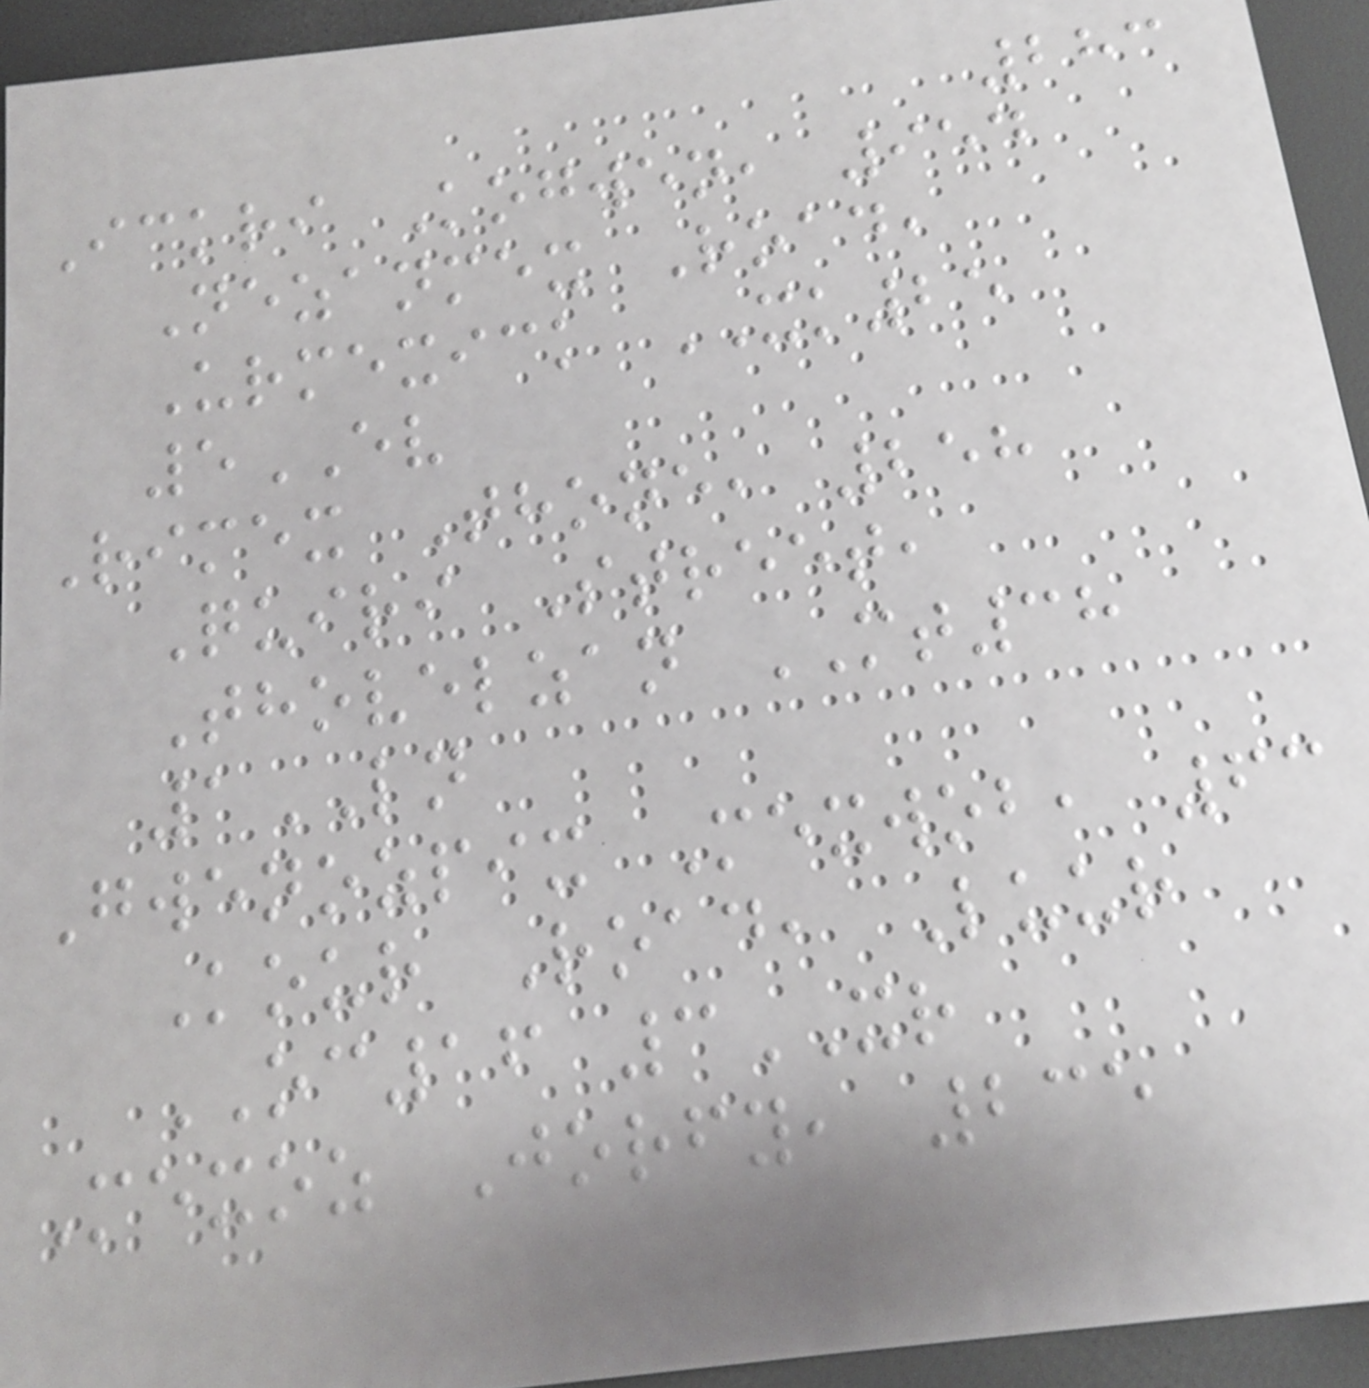283
Ickri Kogwen, 954
Nezanmex Road,
Urmexick XK25
5EV
Rimex Thone, 258
Quiri Street,
Thovelzan MT38
1LN
Gwenozpix Mexwob, 63
Kour Road, Luur
OC16 3XR
Mexoz Jorfy, 235
